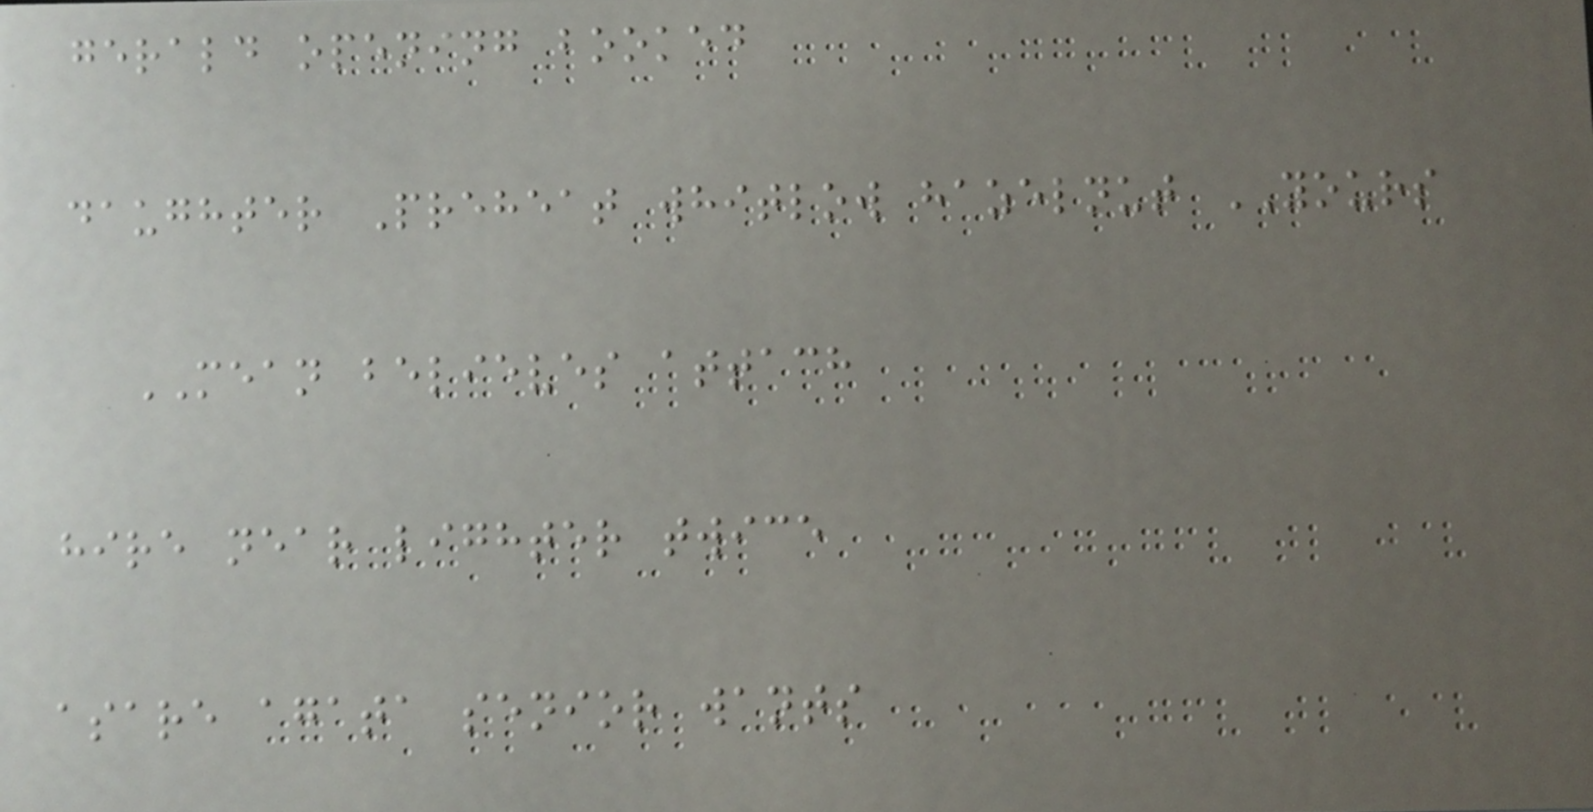gerald opening booked
daughter Preheat whitlow hazelnut YOURS
MEAN believes attach
hire near lighter twice
asare agata senior wants
